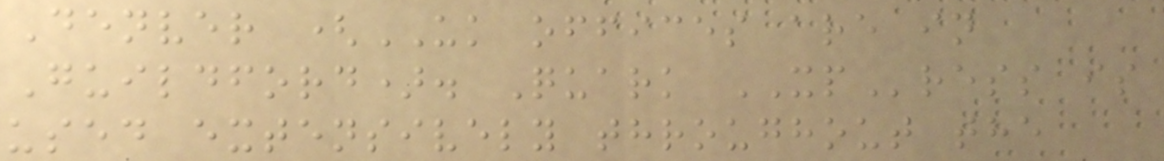Denver (UK offices are in
Guildford). Quark XPress is
used extensively throughout the
